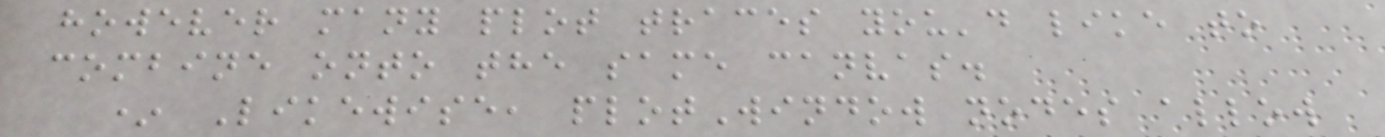however many plot traces you'd like to
combine onto the same canvas.
* Likewise, plotWindow nodes allow
